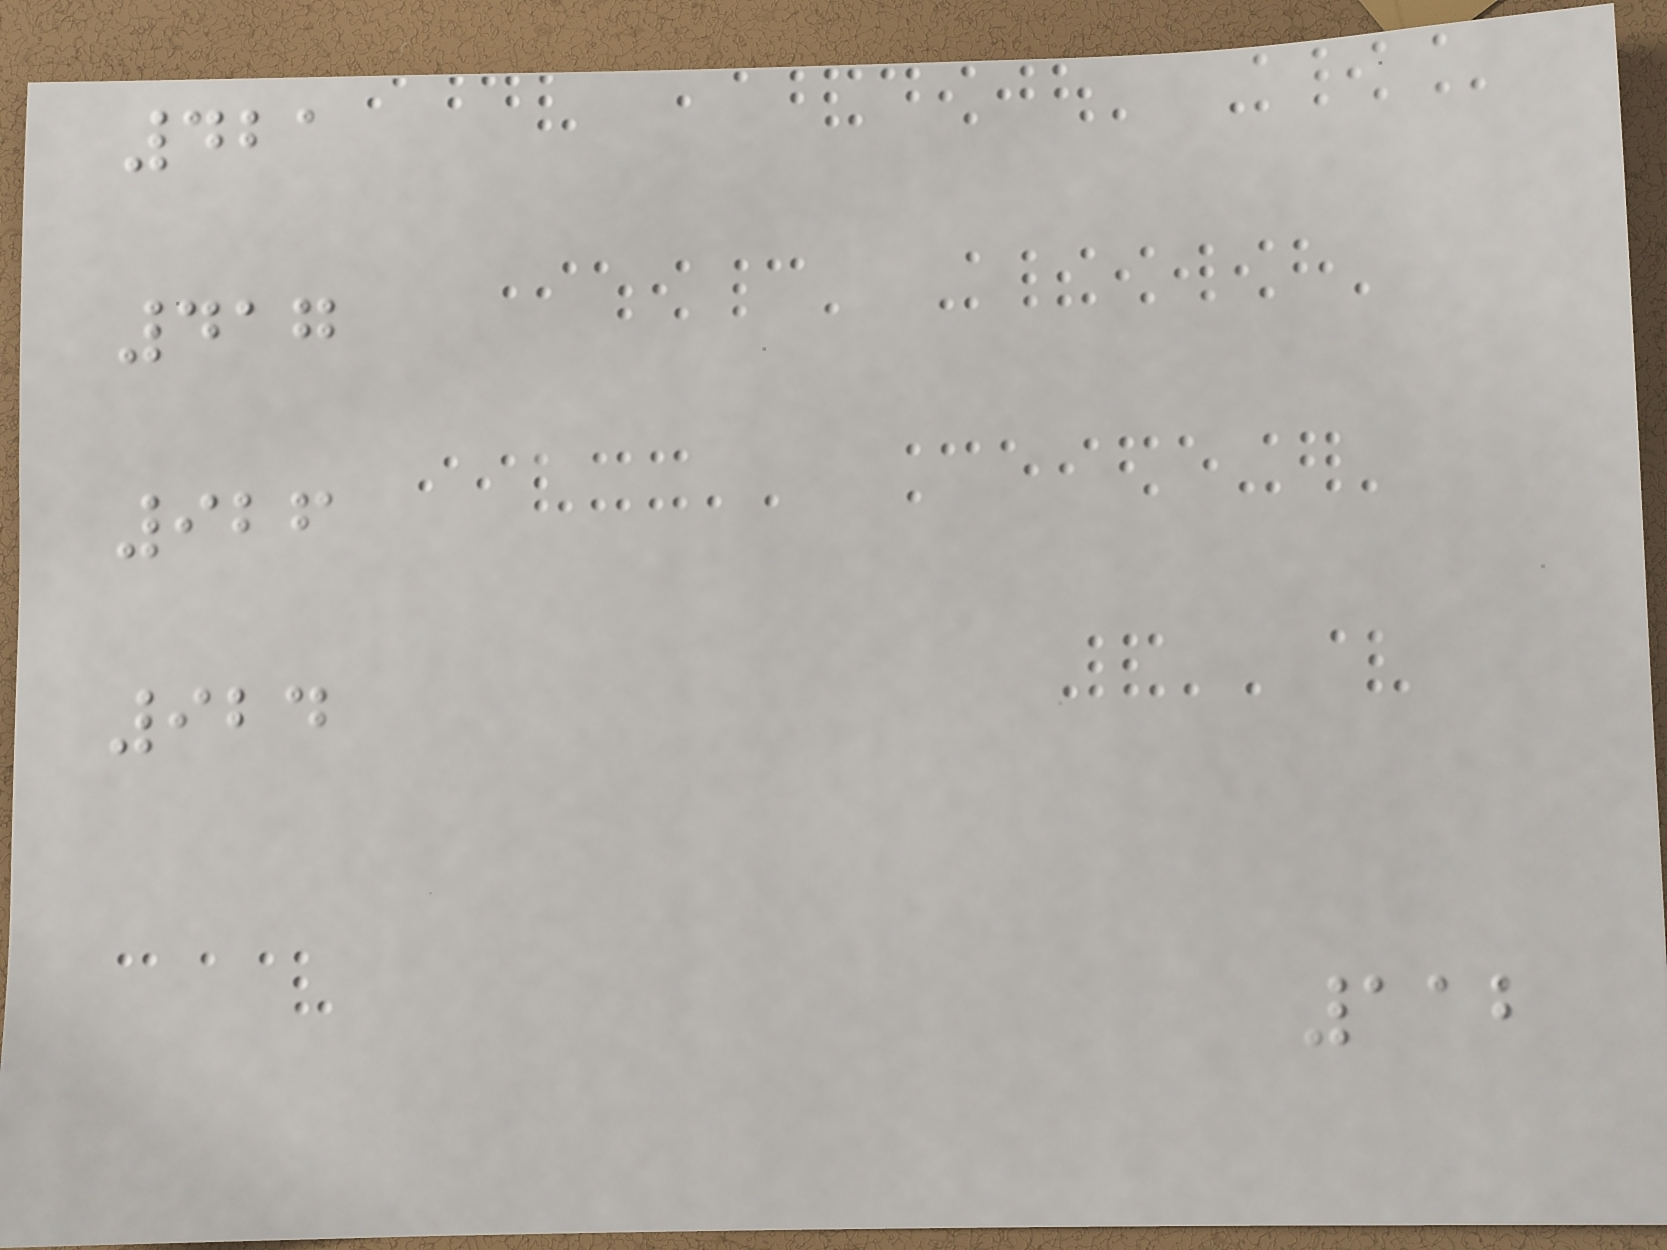421
417
926
924
112
